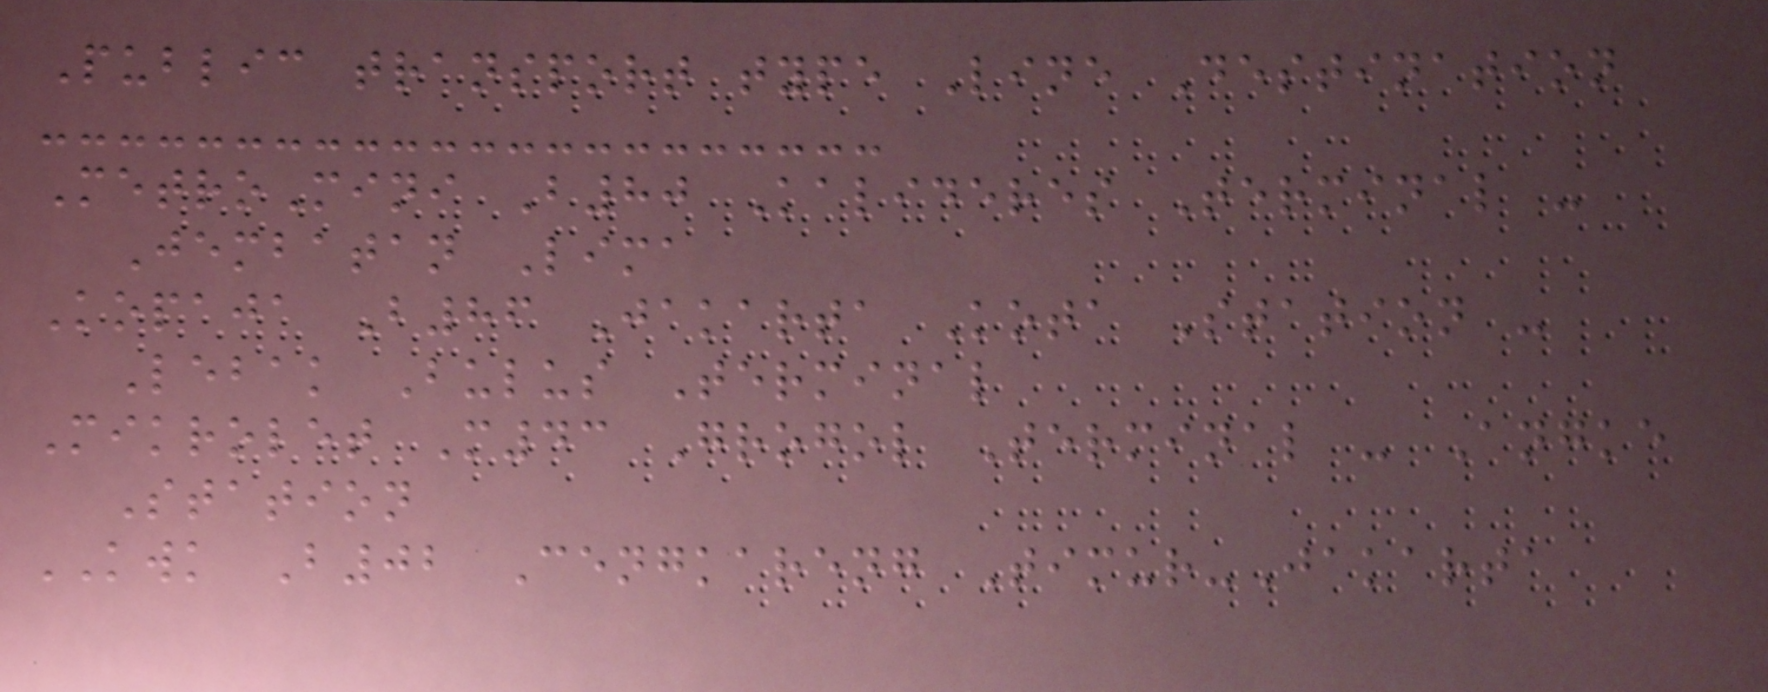Public transport type Line Destination
MetroMini B80 Kalideres Terminal -
Jembatan Lima
Kopaja B86 Jakarta Kota Station -
Lebak Bulus Terminal
Mikrolet M43 Grogol Terminal - Angke
Station
KWK B02 Cengkareng Timur-Jakarta
